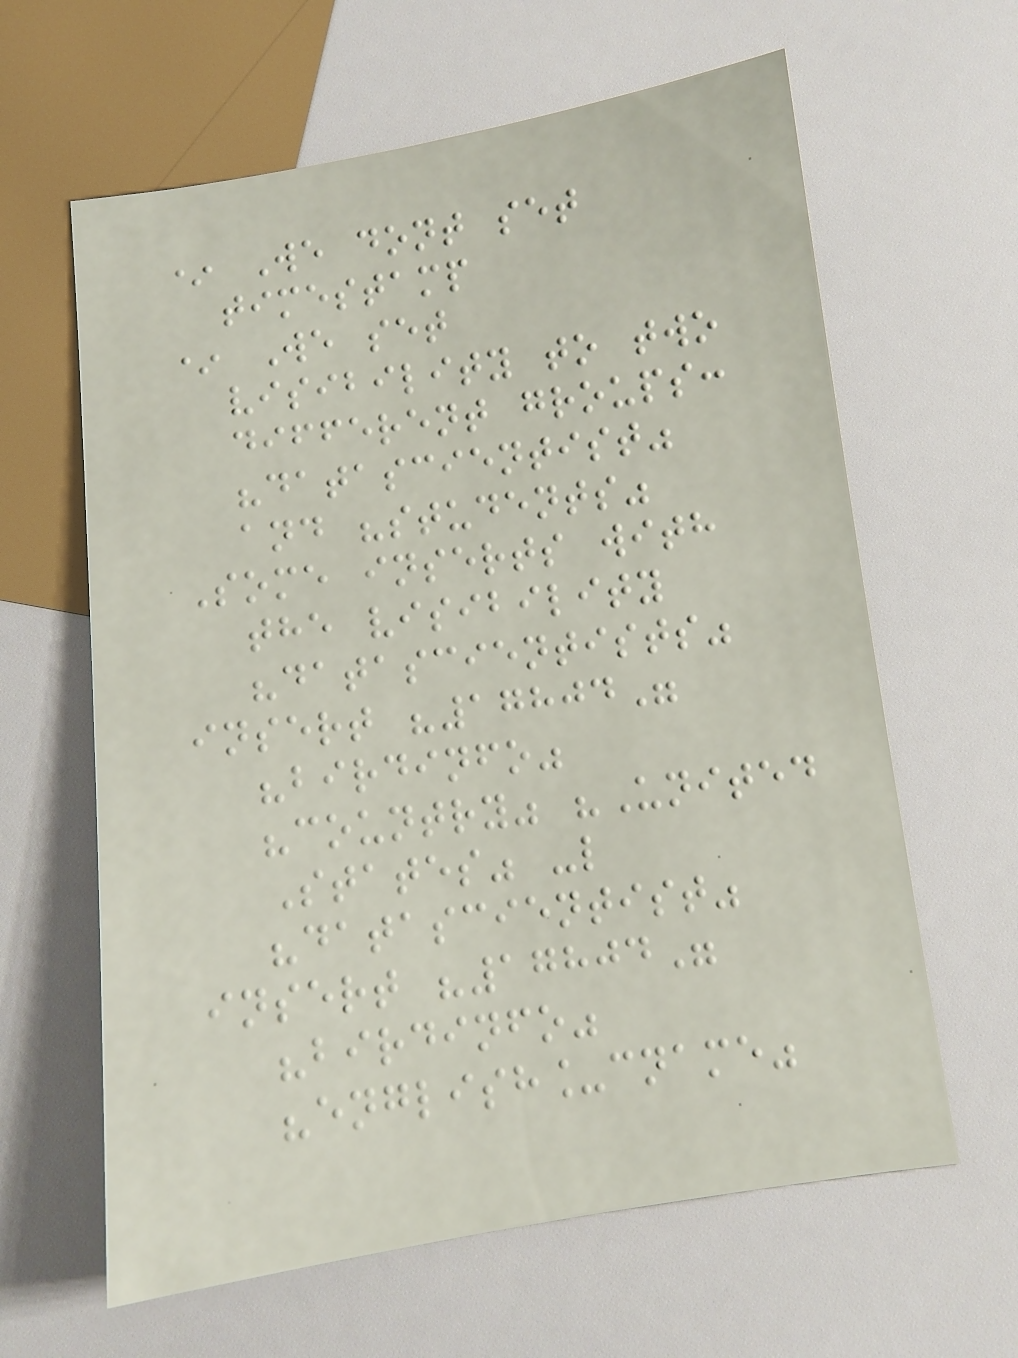* We dont set
timestamp
* We set
visibility to two
different groups:
"datascientist"
and "students"
Some inserts with
the visibility
"datascientists"
insert "17804"
"birdinfo"
"country" "United
States" -l
"datascientist"
insert "17804"
"birdinfo"
"english_cname"
